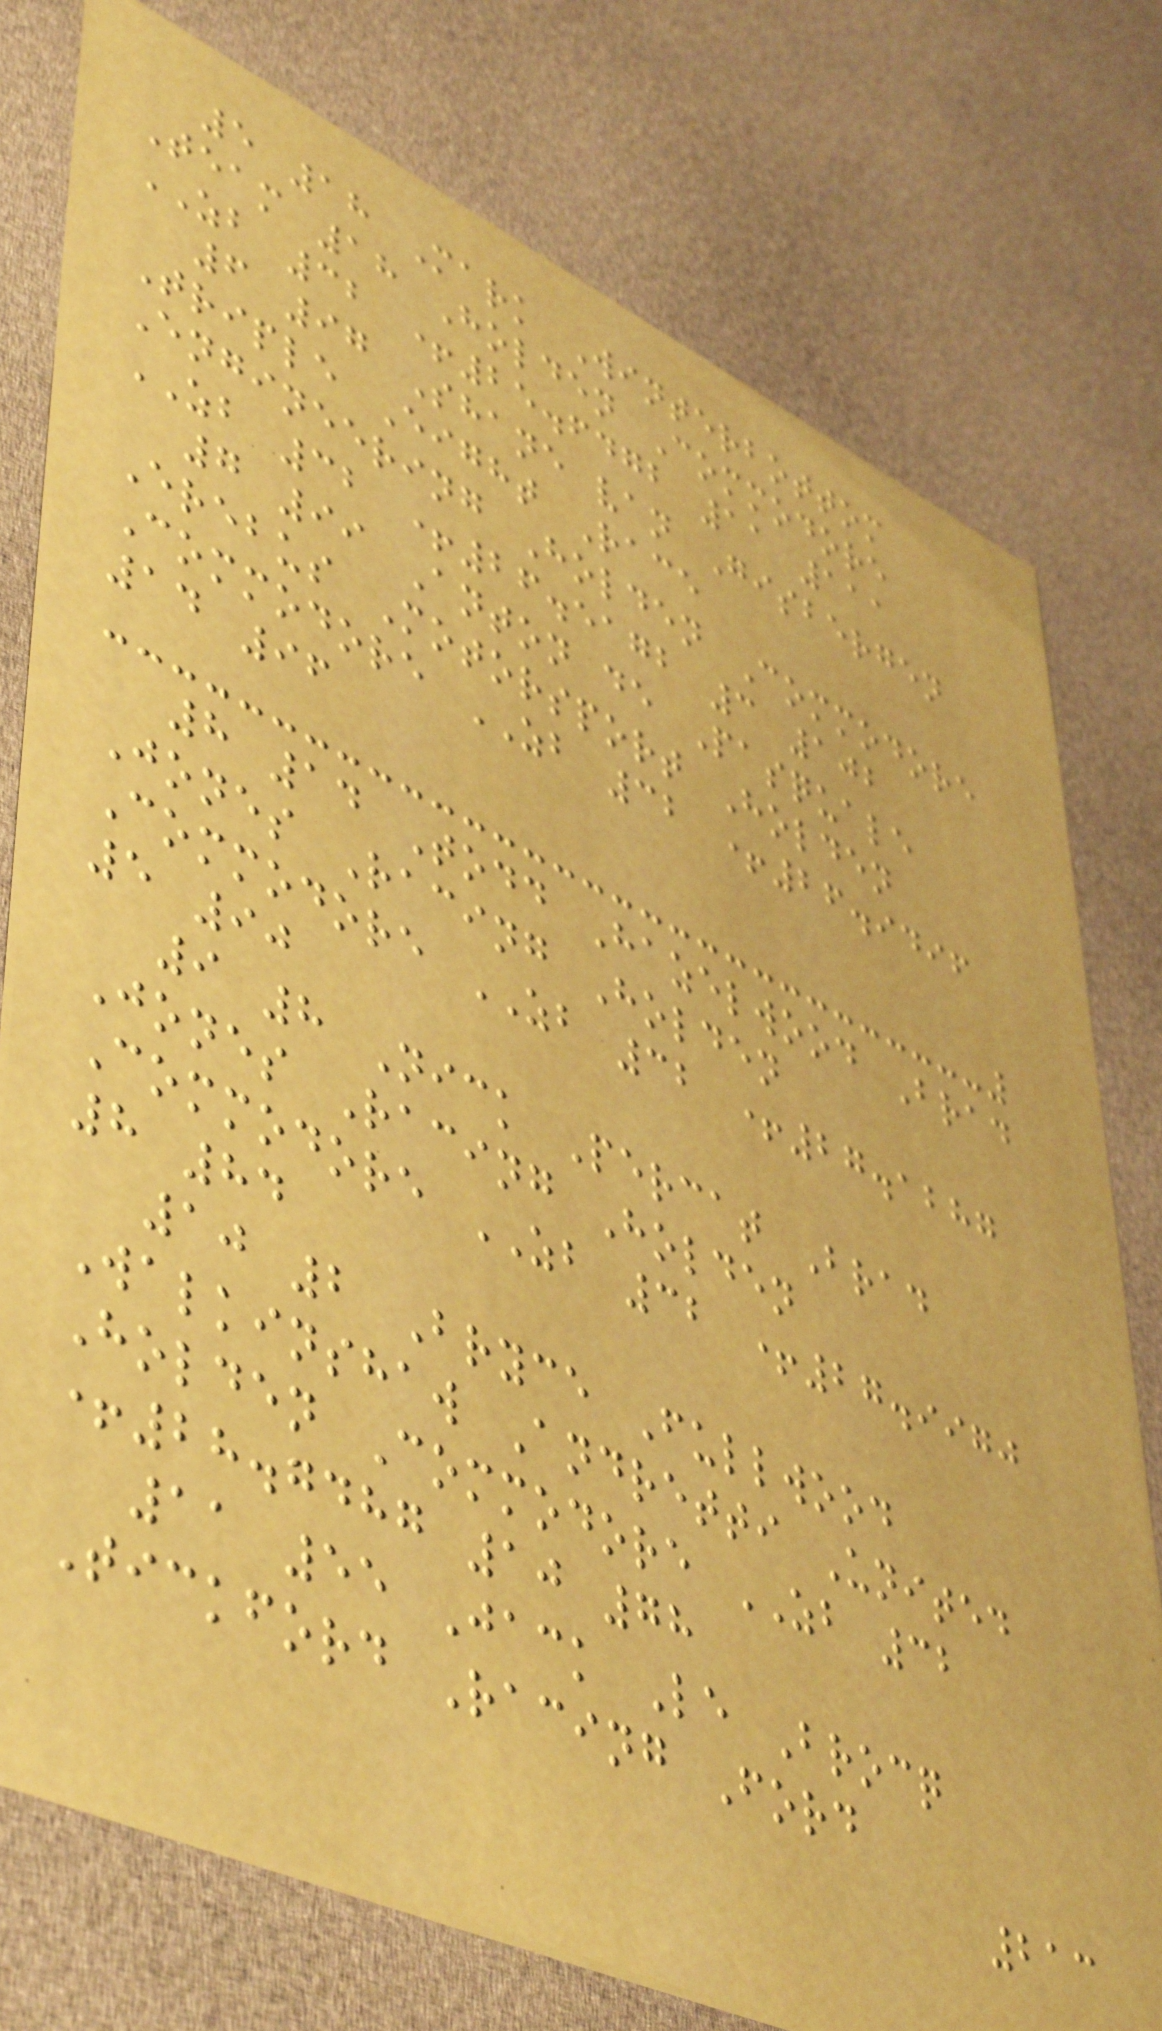5 18 Mark Winterbottom
Team 18 Holden Commodore
ZB 32 +25.6472 11 111
6 97 Shane van Gisbergen
Triple Eight Race
Engineering Holden Commodore
ZB 32 +26.5172 3 102
7 99 Anton de Pasquale
Erebus Motorsport Holden
Commodore ZB 32 +26.9496
14 96
8 14 Todd Hazelwood Brad
Jones Racing Holden
Commodore ZB 32 +27.1287
5 90
9 8 Nick Percat Brad
Jones Racing Holden
Commodore ZB 32 +27.9970
8 84
10 2 Bryce Fullwood
Walkinshaw Andretti United
Holden Commodore ZB 32
+28.7487 10 78
11 55 Jack Le Brocq
Tickford Racing Ford
213
